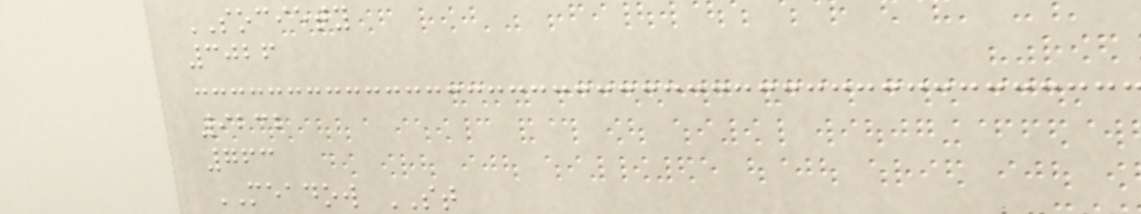SOCIETY
3026
9232
763
MEADOW ST
